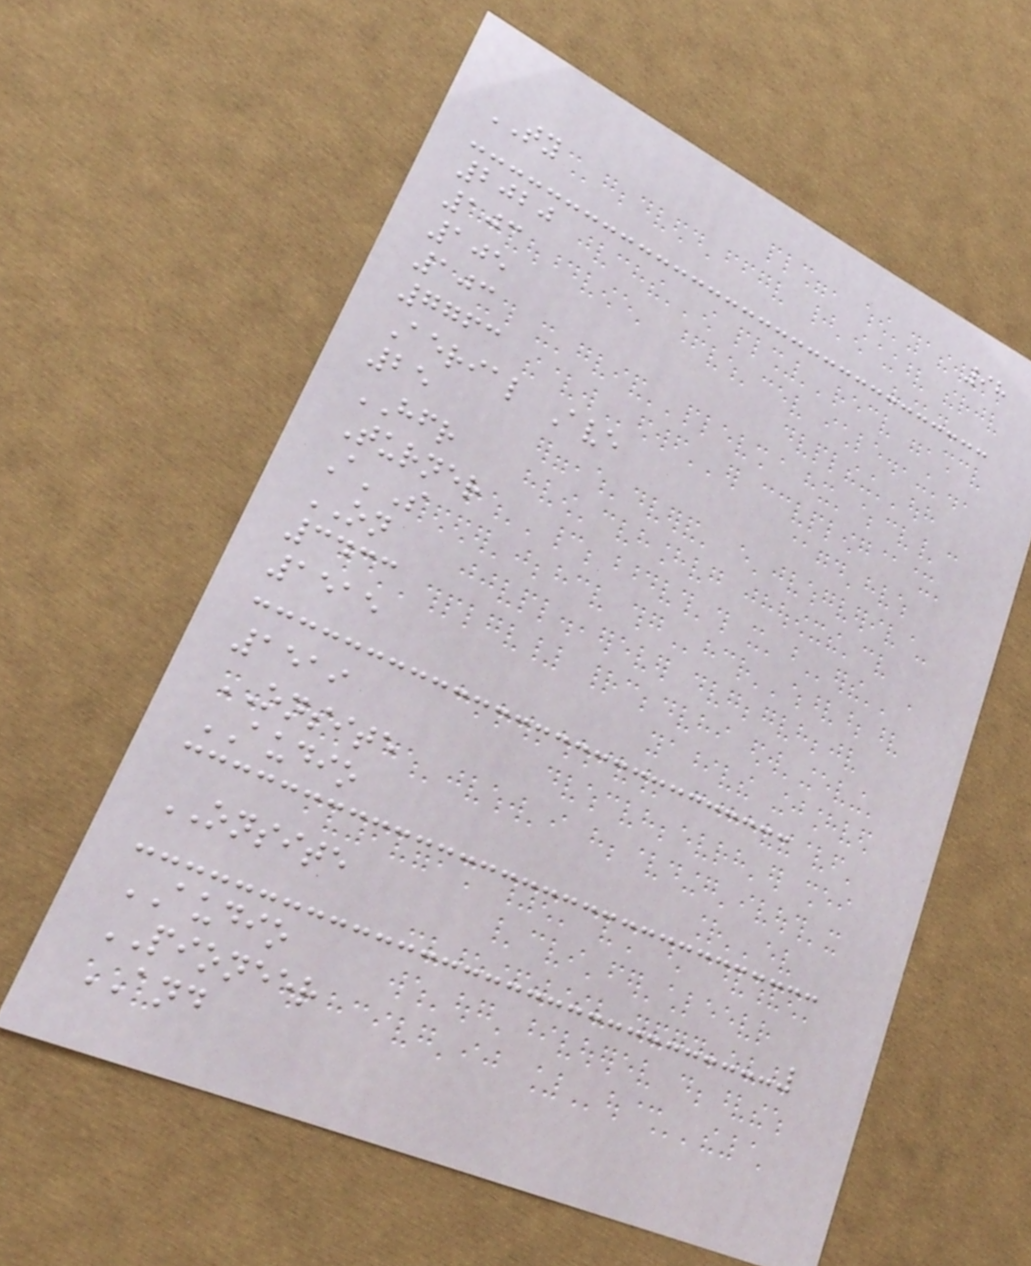98
TY
2020
103
105
103
7763
Aerial Ave
25
HFR
Turner
A'S
ON
3433
1515
1519
ONSITE
AUDIO
ONSITE
AUDIO
PIONEER
AND
